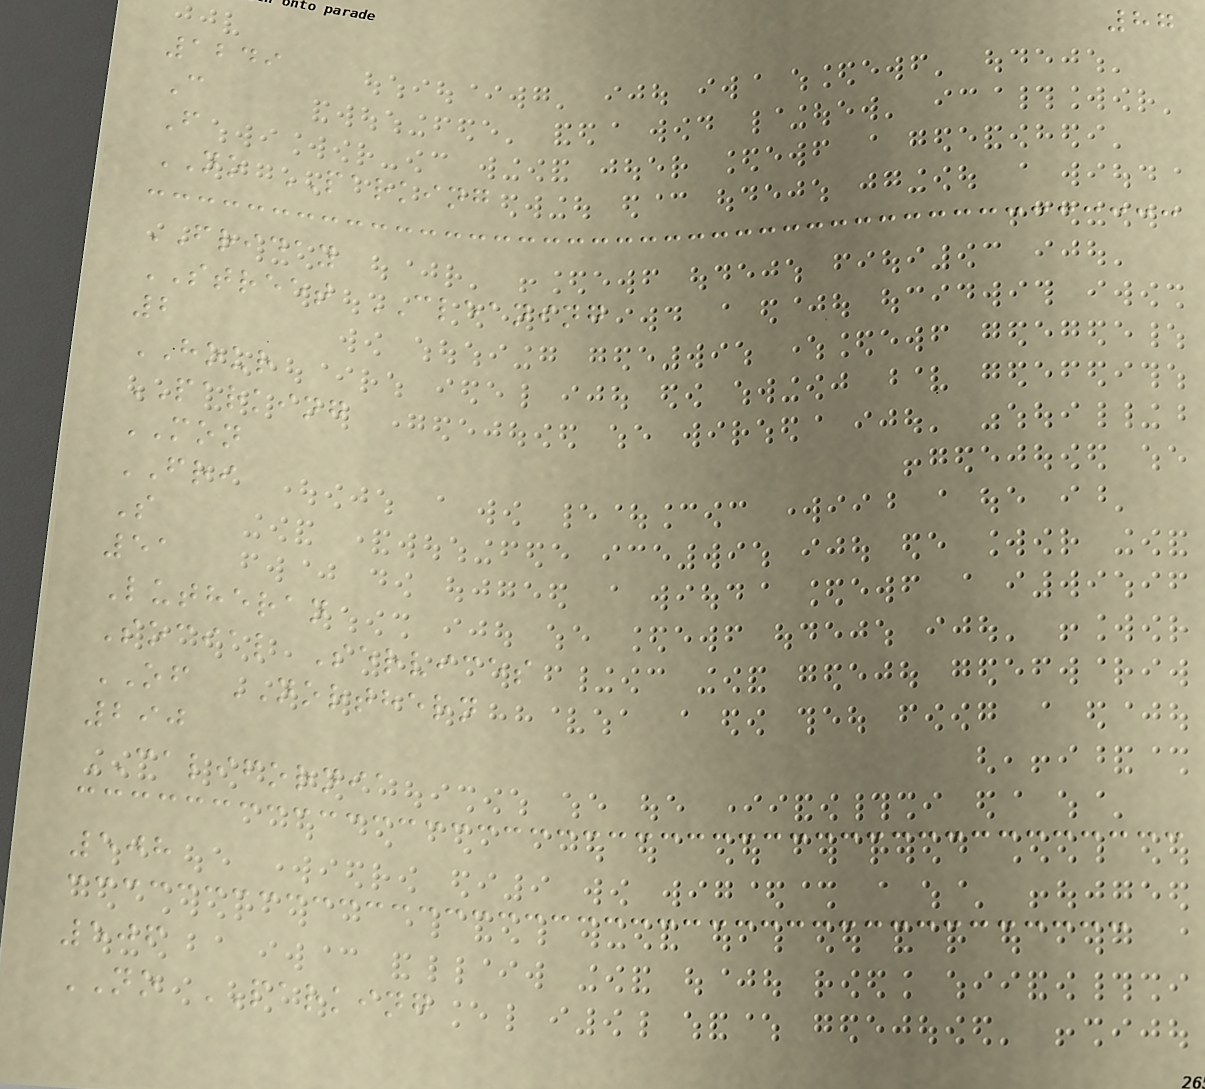87
1249
C
F
NO PARKING
FRIDAY
STREET CLEANING
2
HOUR
PARKING
MON
FRI
S
51
Lutheran
Social Services
OF NORTHERN
290
CALIFORNIA
508
506
NO PARKING
